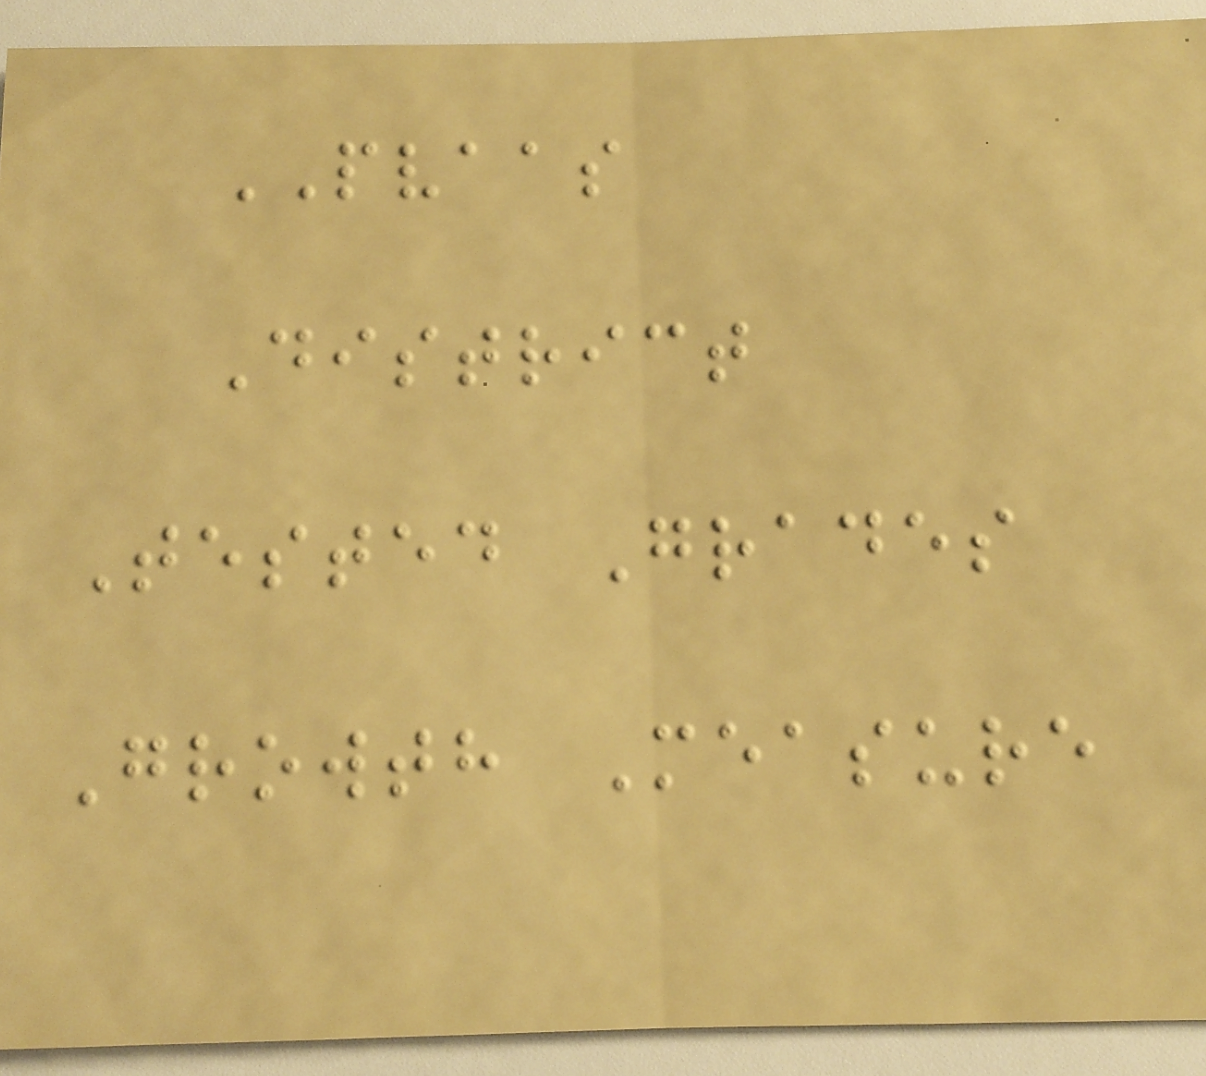PVAAS
District
Tested Grades
Growth Measure
